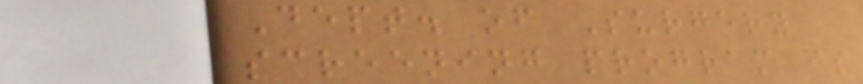Dept. of Surgery
screening program is
